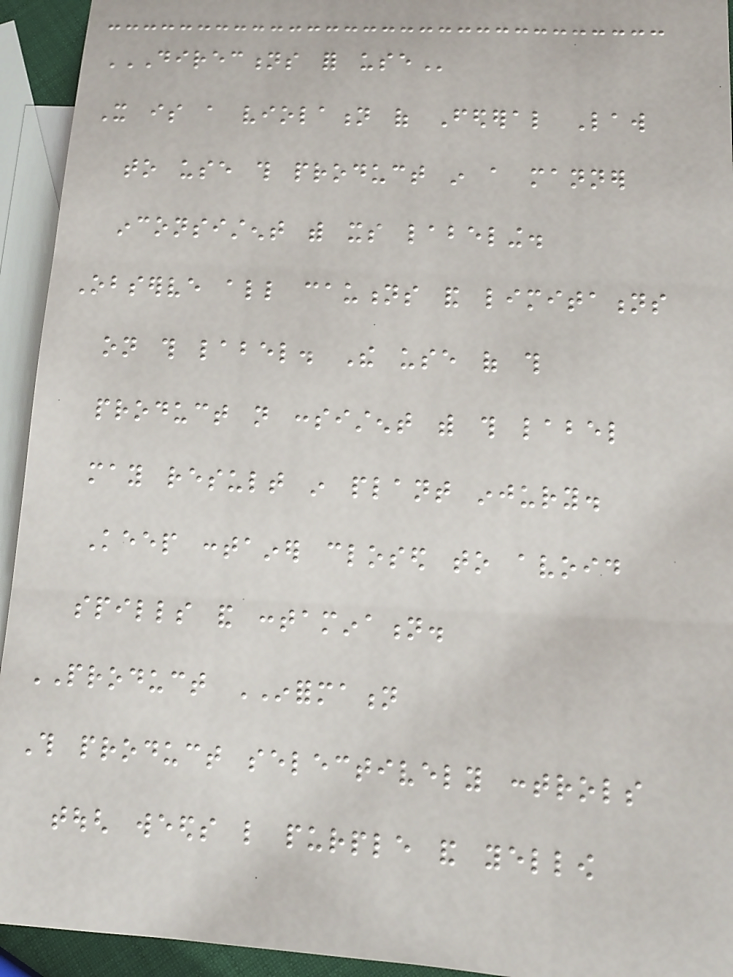DIRECTIONS FOR USE
It is a violation of Federal Law
to use this product in a manner
inconsistent with its labeling.
Observe all cautions and limitations
on this label. The use of this
product not consistent with this label
may result in plant injury.
Keep container closed to avoid
spills and contamination.
PRODUCT INFORMATION
This product selectively controls
tough weeds like purple and yellow
